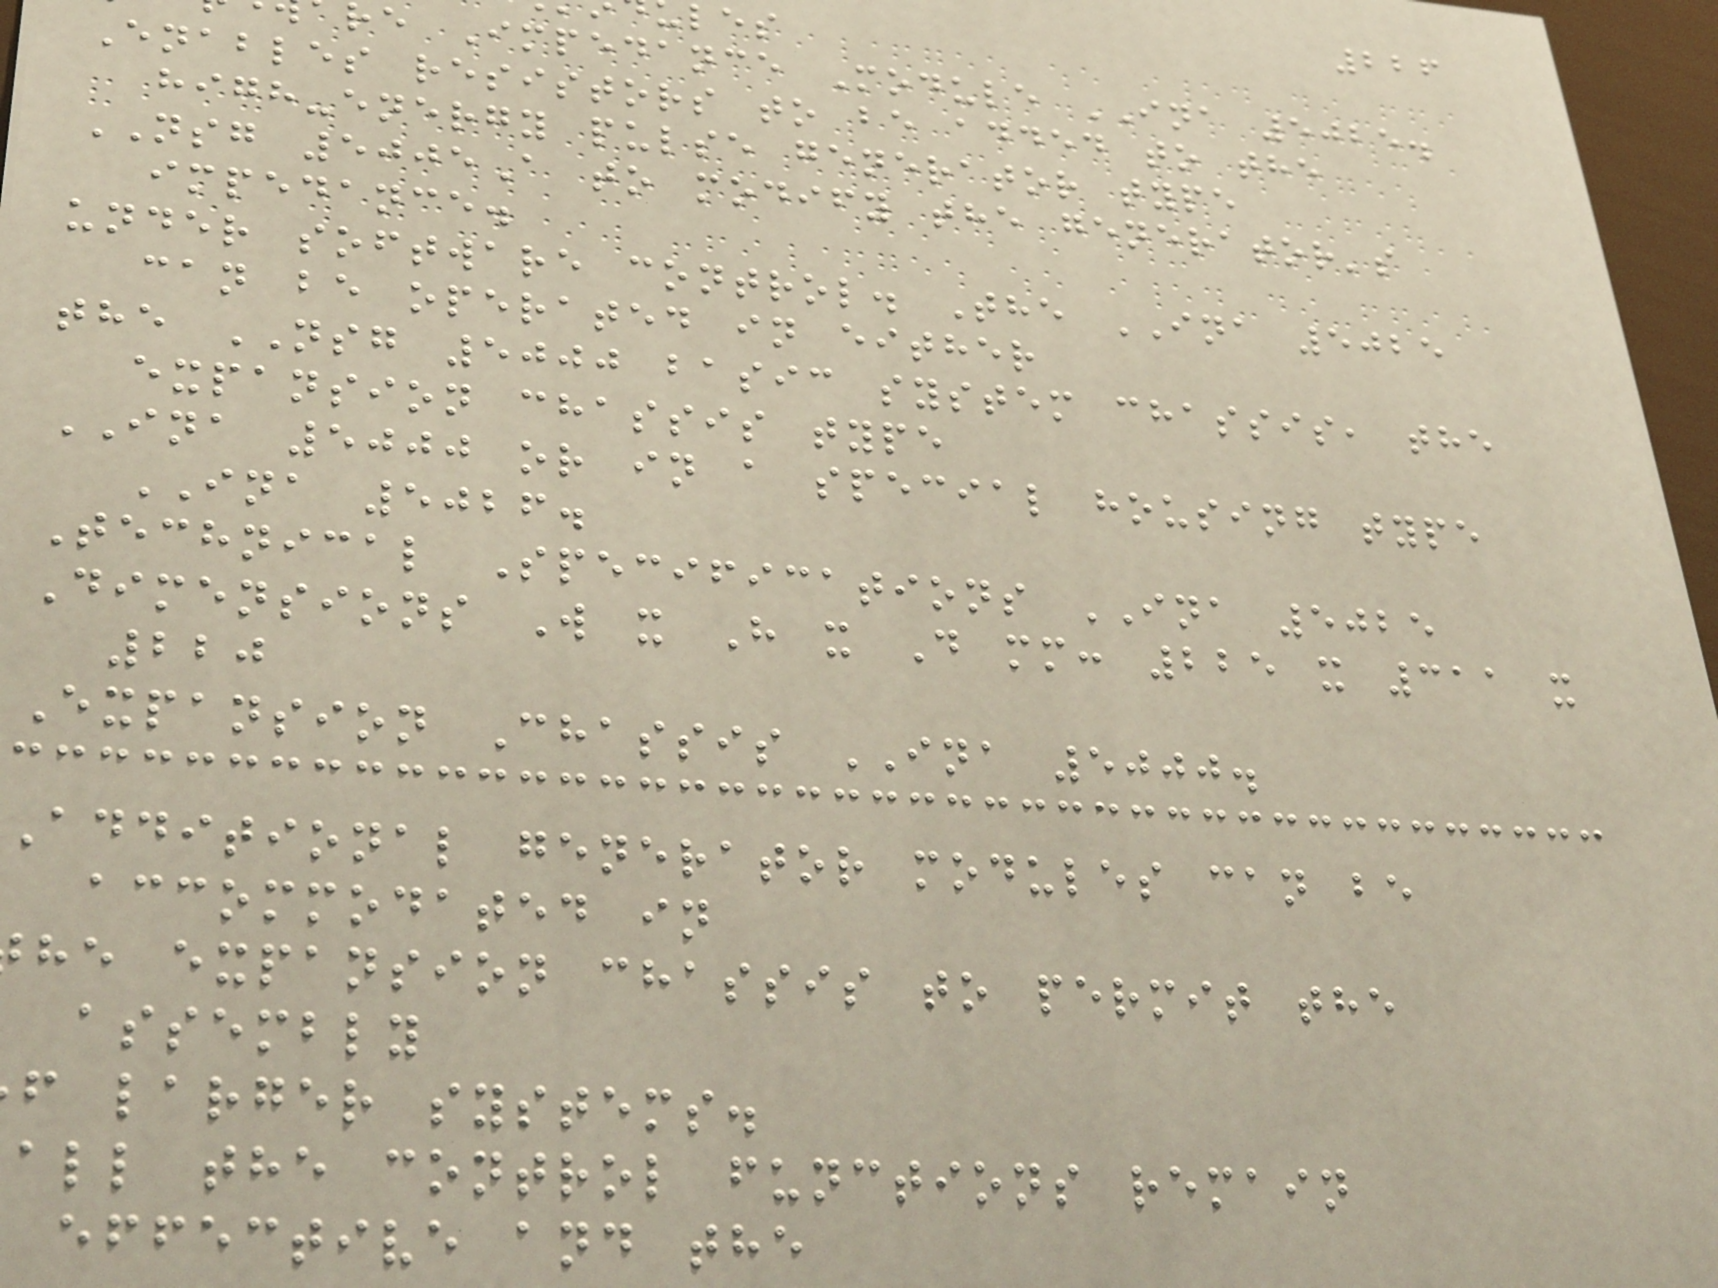226
re Impedance Module INA 5025.
Enables resistors to be added to the
high-energy pulse generator type
NSG 5005A to modify the generator's
impedance.
under software control. The INA 5025
can be operated in either
the NSG 5000 basic system chassis, the
expansion chassis type
INA 5000 or in a special housing type
INA 5026.
Technical Specifications INA 5025
Dimensions W x H x D mm: 225 x 311 x
220
Expansion Chassis INA 5000.
Additional generator modules can be
accommodated in
he expansion chassis to permit the
assembly
f larger systems.
all the control functions remain
effective and the
